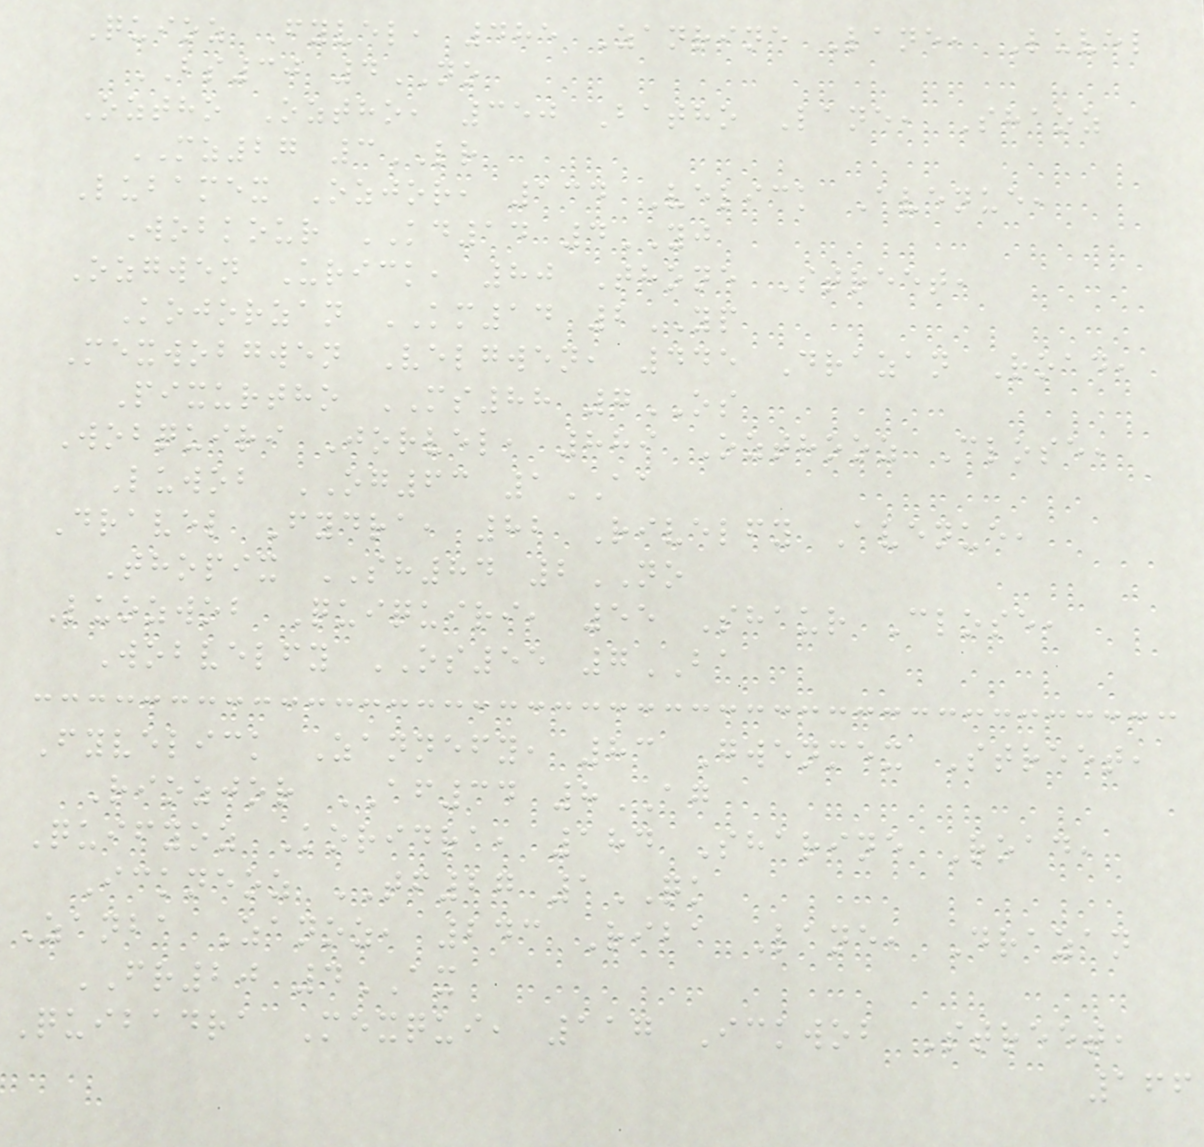Quioz Fyvel, 485 Zanrine Lane, Luvel
BS30 4NO
Oztho Oztho, 350 Batho Lane, Shaoz
MZ27 3LR
Lubamex Ozjor, 134 Velick Avenue,
Wobkour KD14 4YJ
Ozgwen Urick, 80 Thone Street,
Kojorzan KM14 2YP
Mexwobgwen Velgwen, 445 Drazan Road,
Pixurtho MS88 7OS
Wobquiri Jorvel, 889 Ozthooz Close,
Luwob OG63 1AA
Dravel Fydra, 82 Rivelfy Avenue,
Thopix SH84 2NO
Luozwob Quiquiri, 55 Shaur Close,
Wobvelfy OS55 7BA
Fyvelick Zannefy, 83 Gwenmex Street,
Riozjor AF34 8AG
Quifyoz Koridra, 184 Sharine Road,
Ickneoz TF27 1QK
Zanba Zanoz, 243 Riba Lane, Drazan
FR20 4AX
Quibadra Mexqui, 117 Ickwob Street,
166
